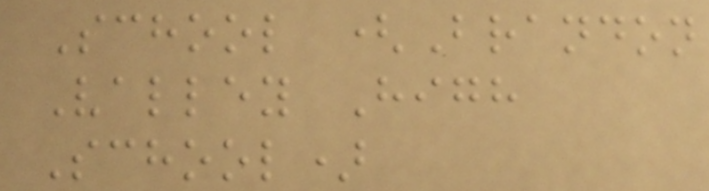School (Brandon
Valley High
School)
